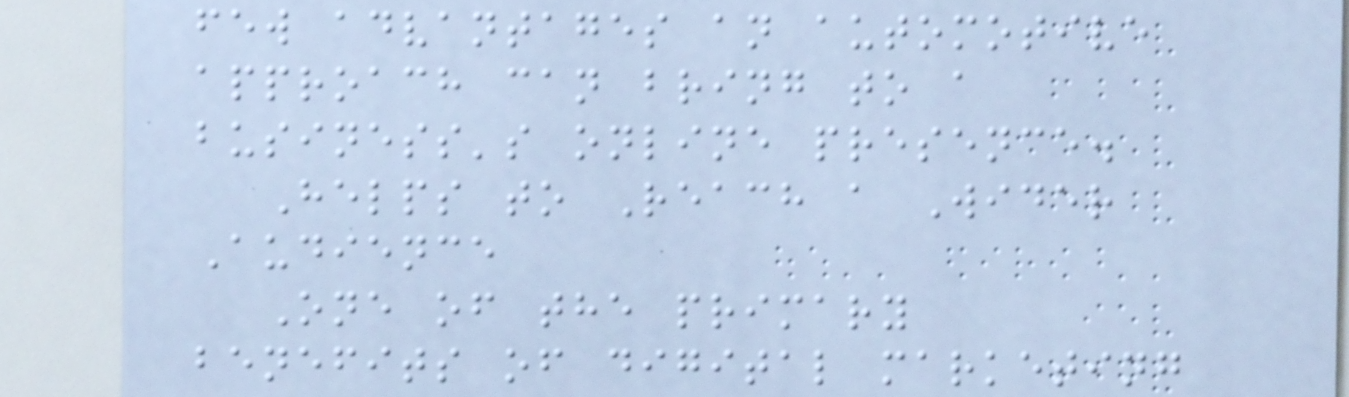few advantages an automotive
approach can bring to a
business's online presence.
Helps to Reach a Wider
Audience
One of the primary
benefits of digital marketing
